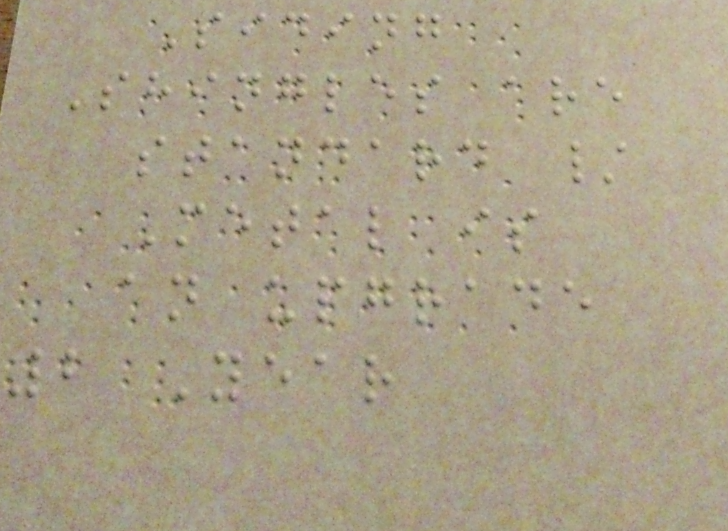Siding
Shingles are
standard /
Metal is
an upgrade
2 Year
